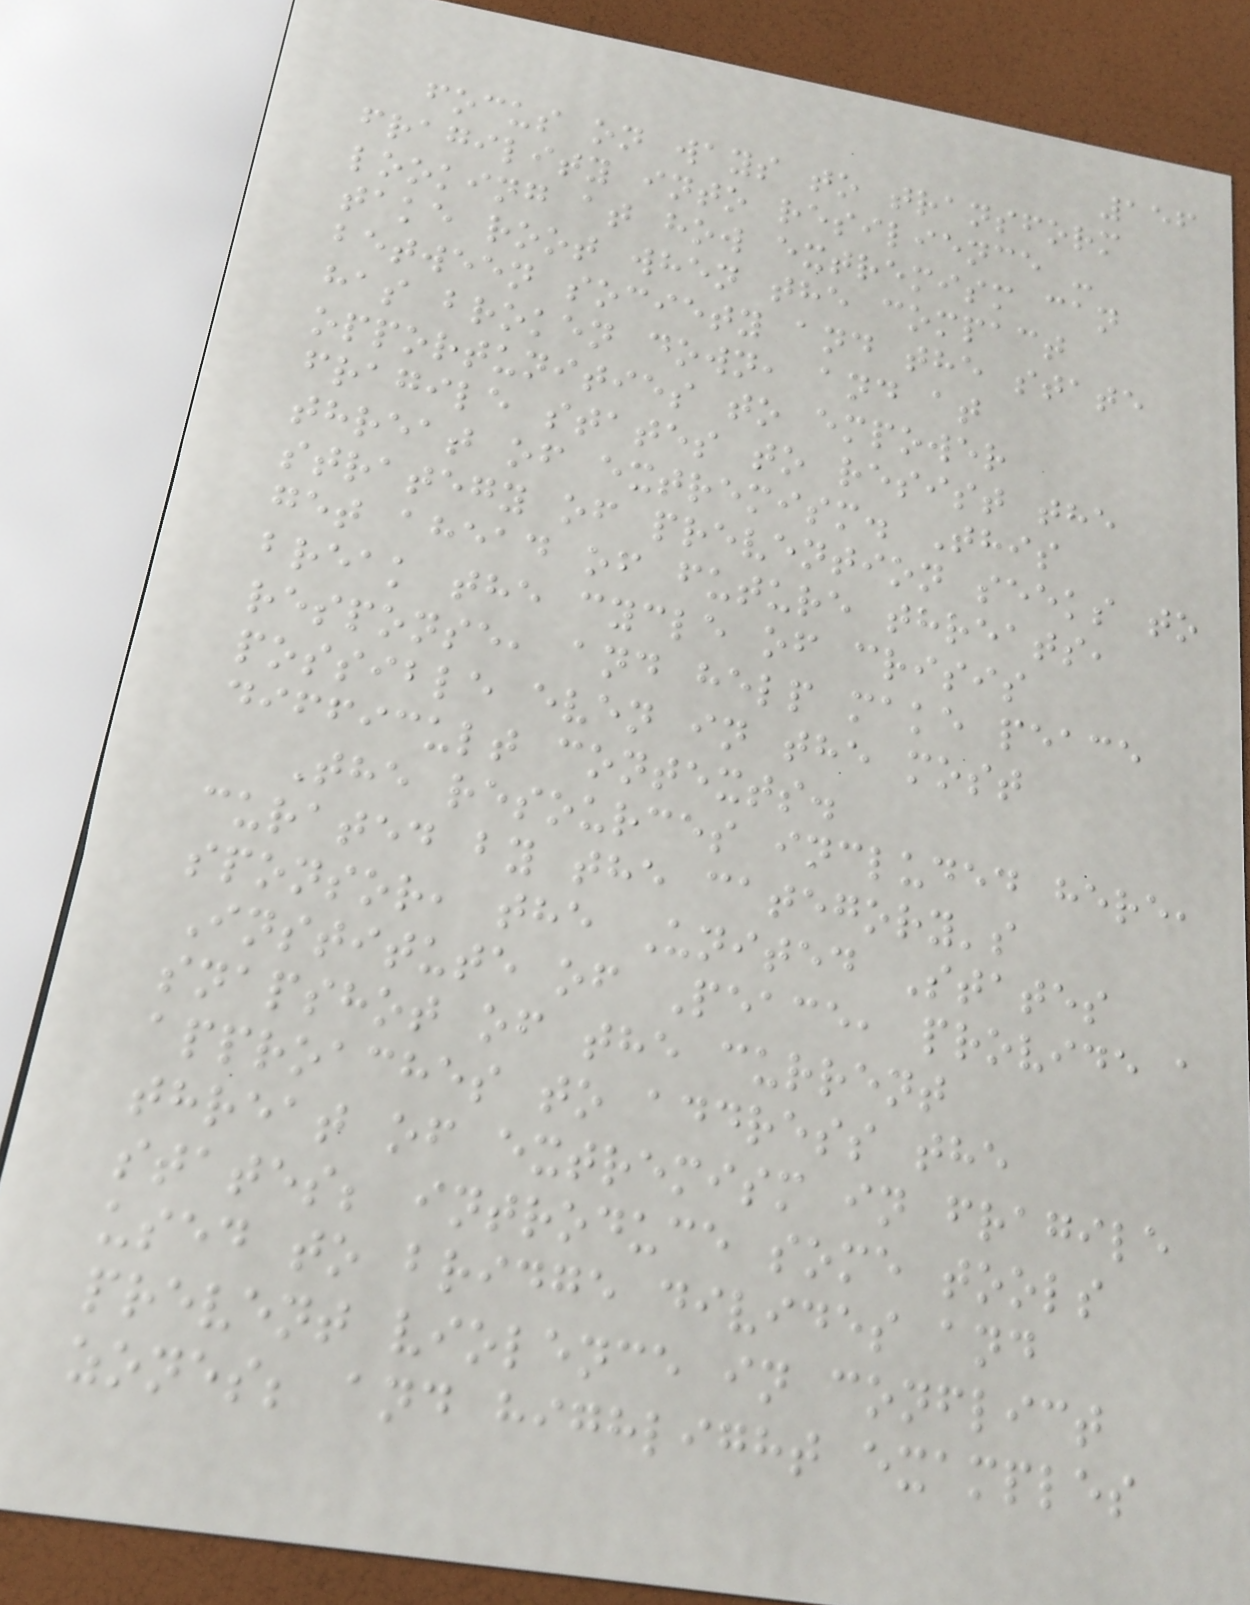156
focus on ways to transform
fragility into resilience -
looking at how extremism can
take root when the compact
between society and the state
has broken down, and at
opportunities to empower
fragile states to resist the
threat of extremism. This
strategy of prevention seeks to
get ahead of future threats,
break the cycle of crisis
response, and help make peace
possible even in the most
difficult contexts.
The resources included here,
curated by the category's
sponsor, the United States
Institute of Peace, provide a
snapshot of the current
approaches to address the
threat of extremism in fragile
states; introduce some tools
used to bridge divides and
prevent violence in conflict
zones; and highlight examples
